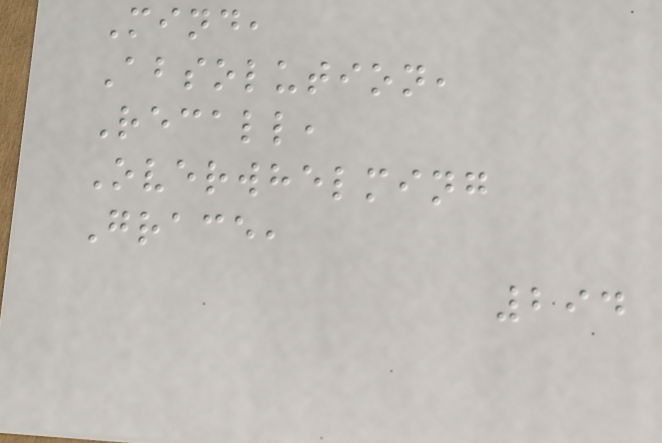Mind,
Absolution,
Recall,
Overwhelming
Grace,
294
